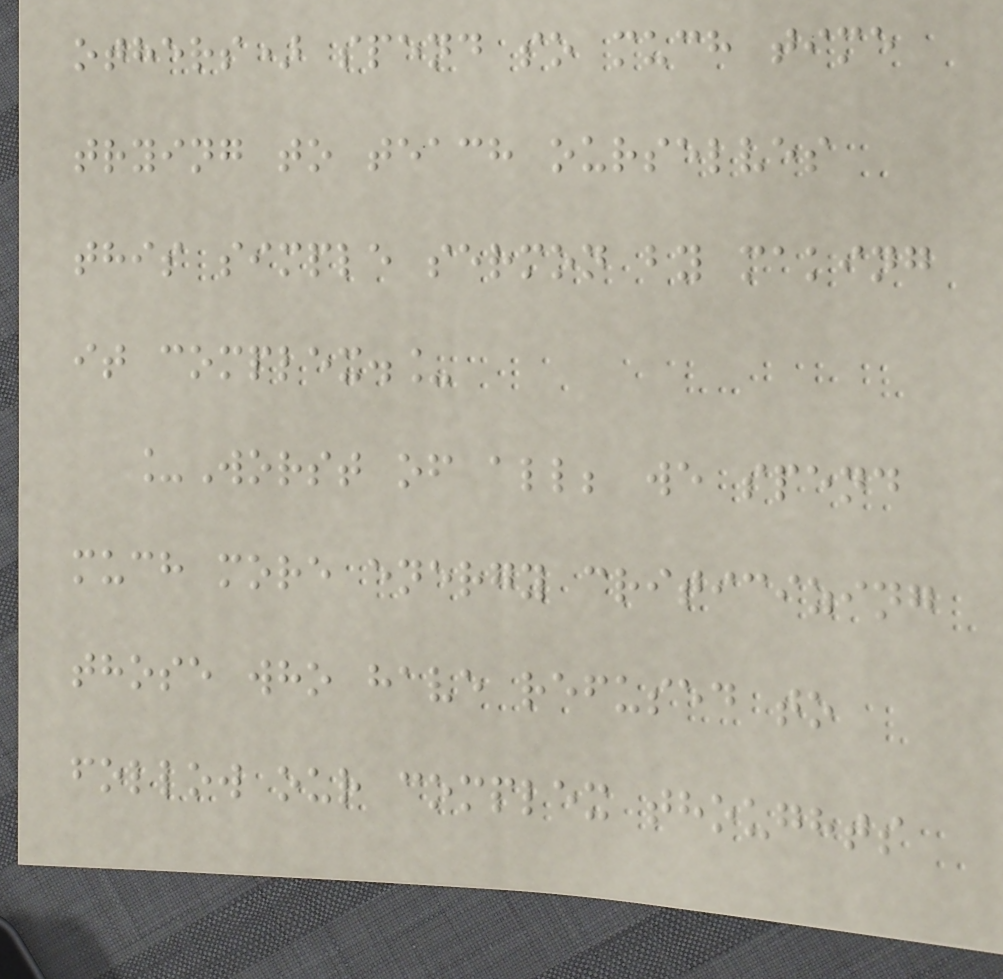others) spend so much time
trying to teach ourselves
this simple sermon by making
it complex._
_Worst of all; we spend
much more energy criticizing
those who have refused to
follow our complex thoughts
